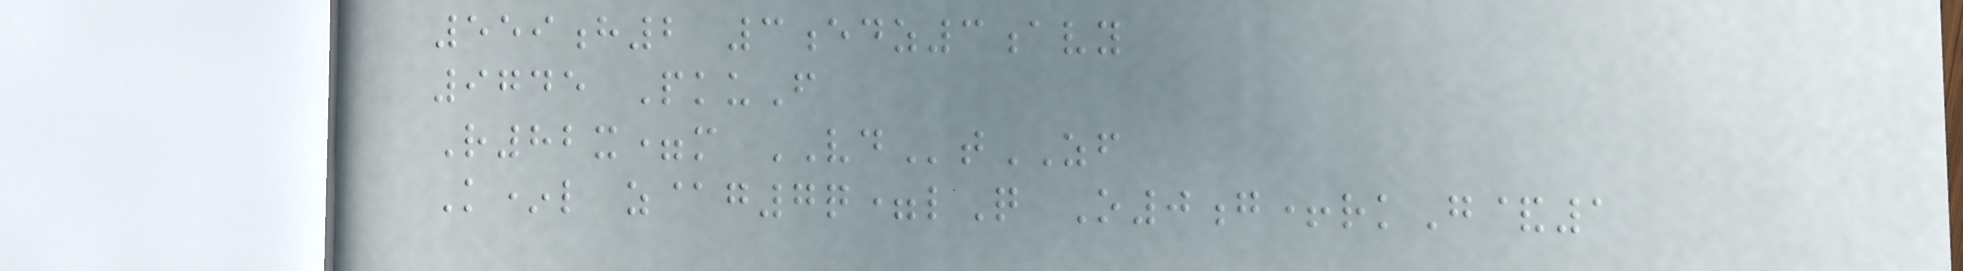559h2 3edz3avy
9745 PkuF
R82x=m VDtZF
K*l z@g7q=lQ O0g+rkG&1
